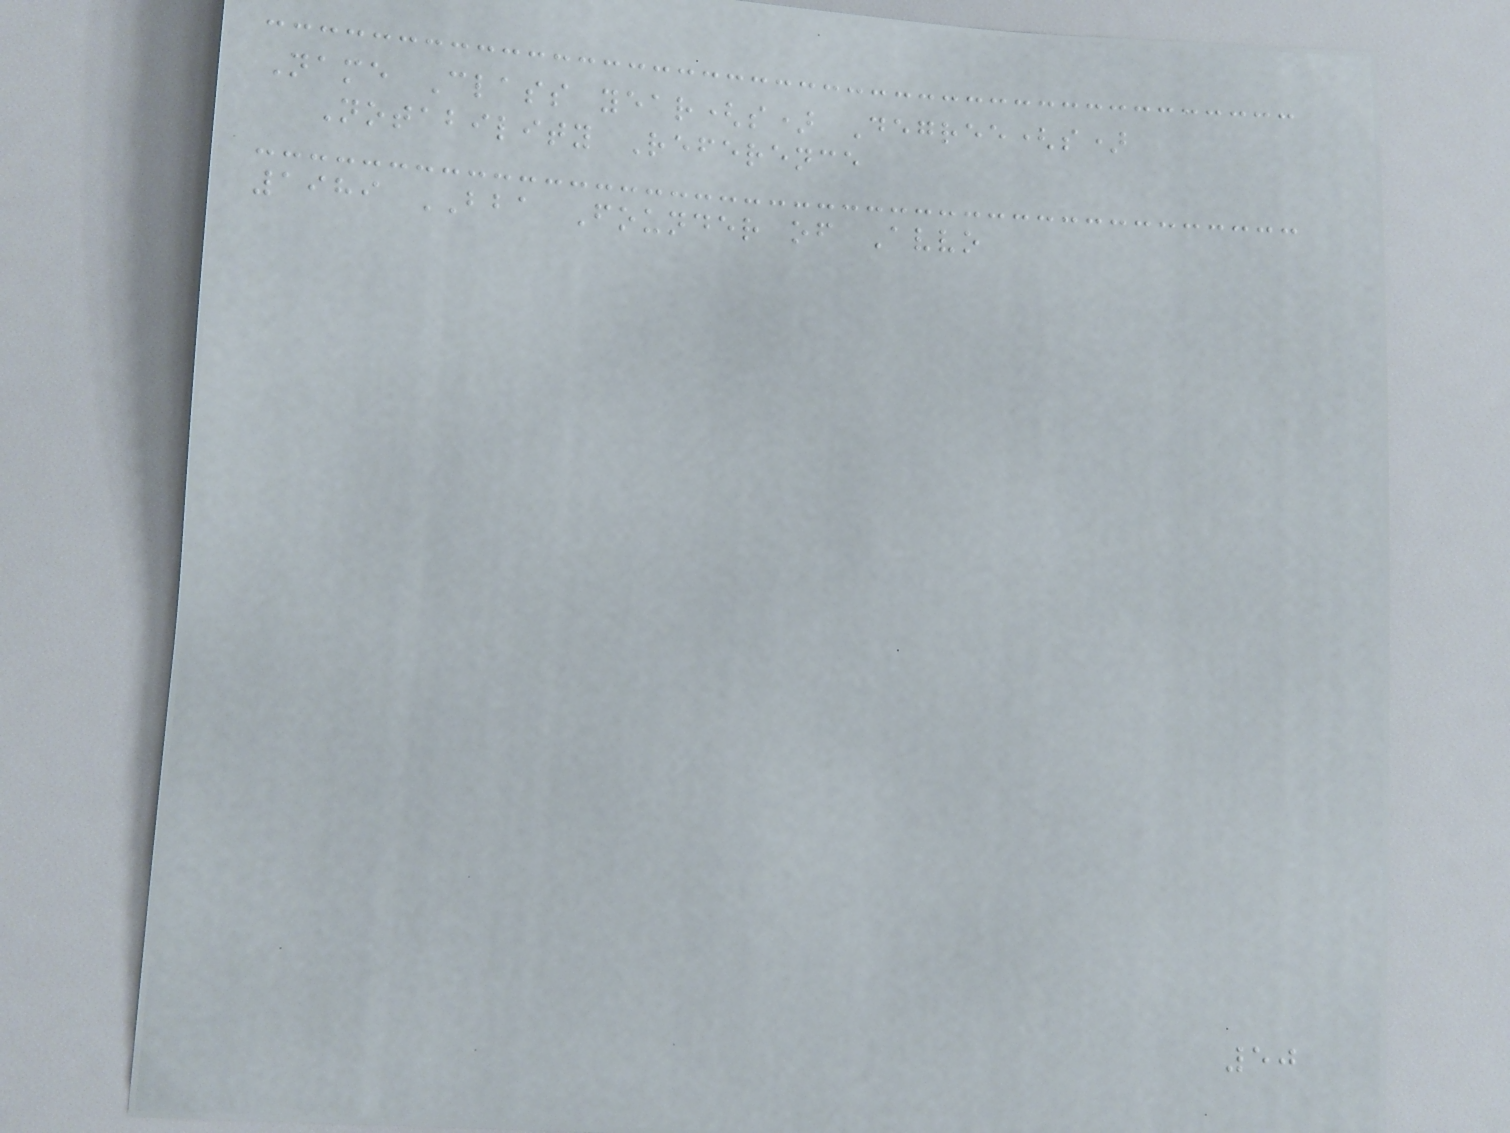Name Class year(s) Degree(s)
Notability Reference
1989 BBA Founder of Avvo
50
